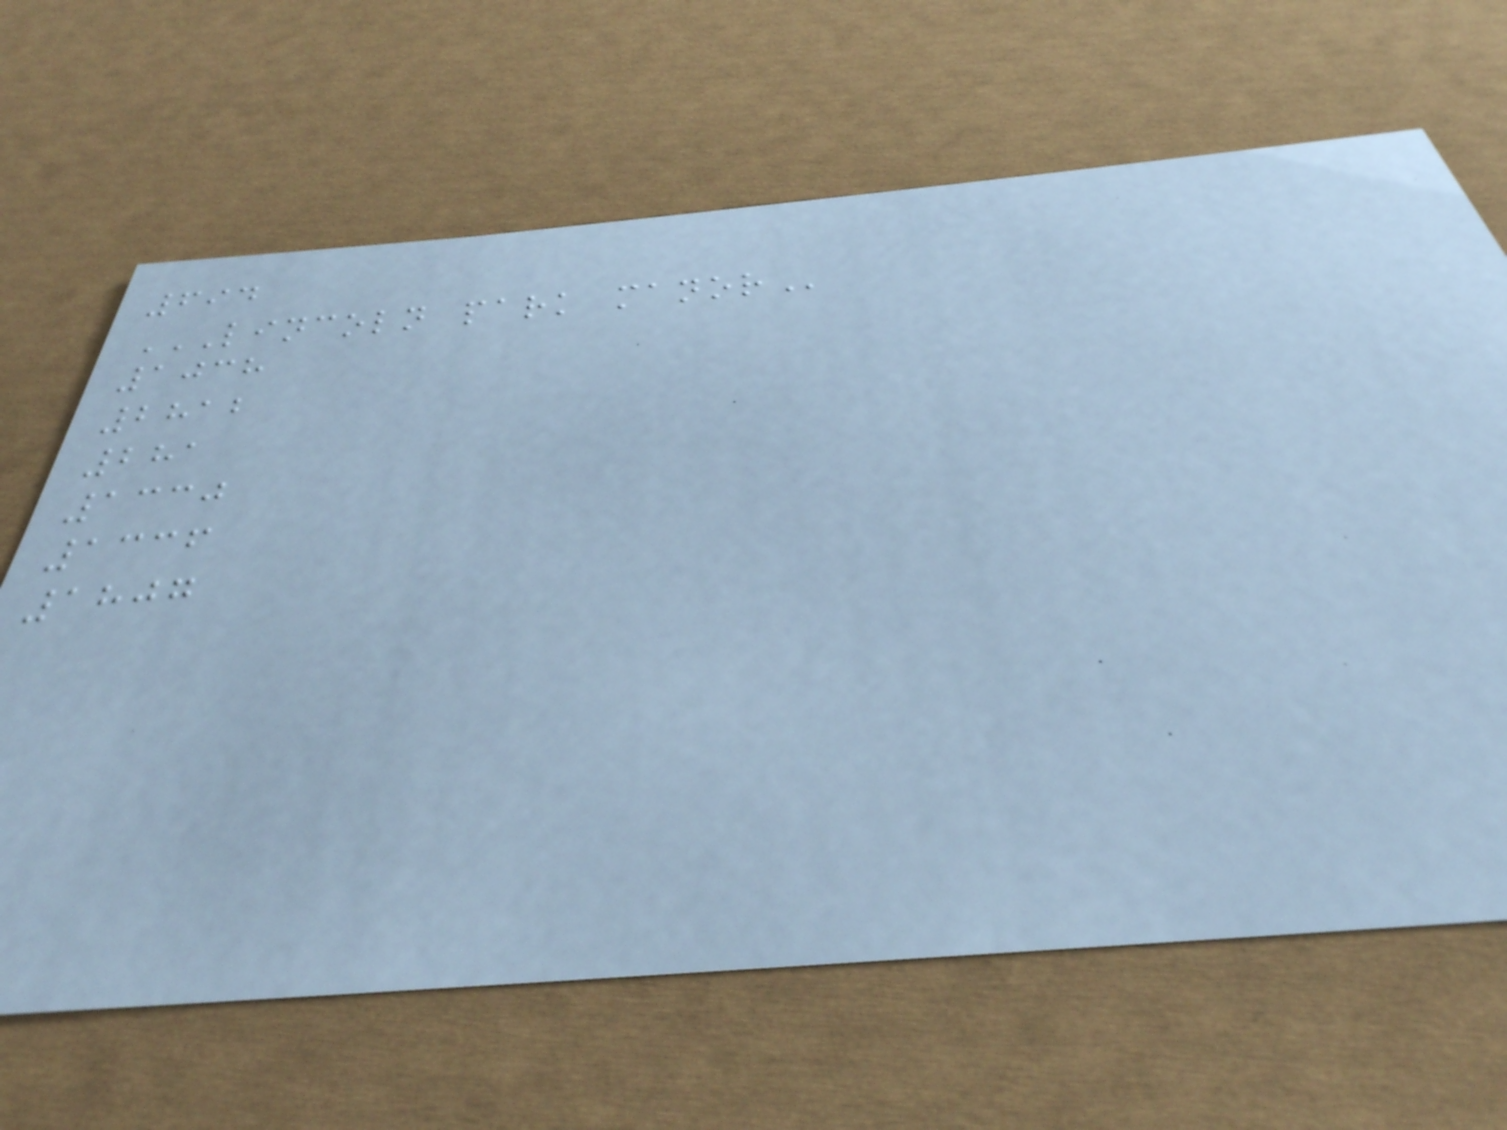694
LINCOLN PARK MANOR
1038
2812
281
1330
1336
1807
